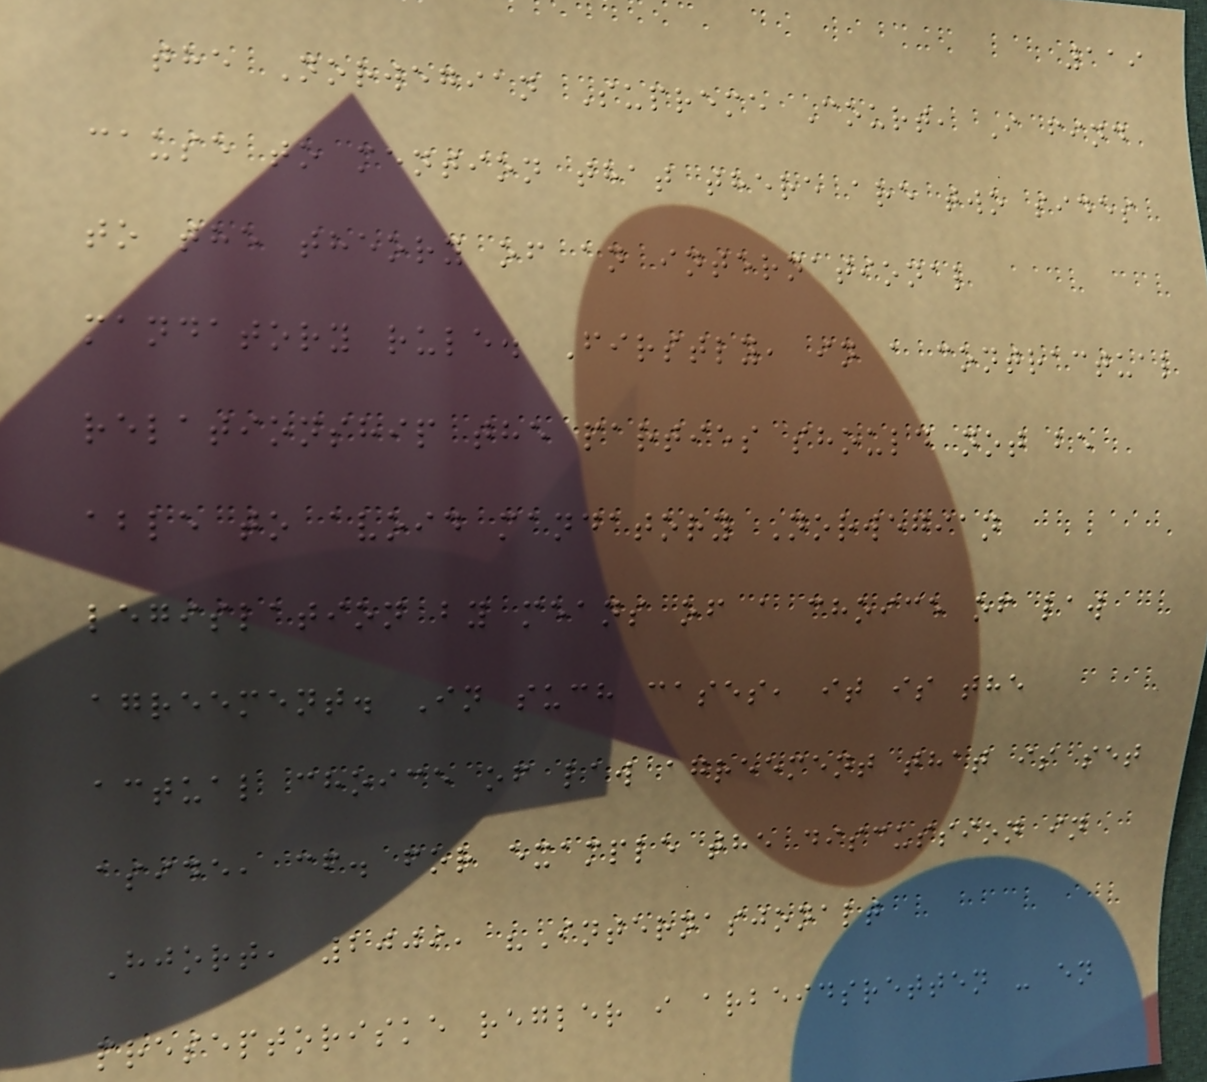119
the Norwegian Supreme Court, I find
cause to mention that there are two sides
to the theory of an international
mandatory rule. Firstly, in a contractual
relationship the parties should not be
able to avoid mandatory Norwegian
legislation by means of a choice of law
agreement. In such cases, it is the
actual choice of law agreement that is set
aside, cf. for example the discussion in
Hjort, 2009, "Internasjonalt
preseptoriske regler i arbeidsretten - en
